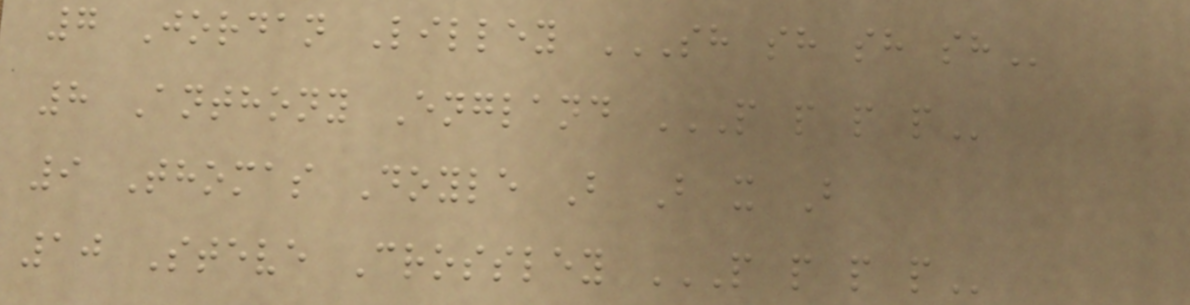7 Jordan Lilley SH SH SH SH
8 Anthony England P P P P
9 Thomas Doyle B B x B
10 Steve Crossley P P P P
